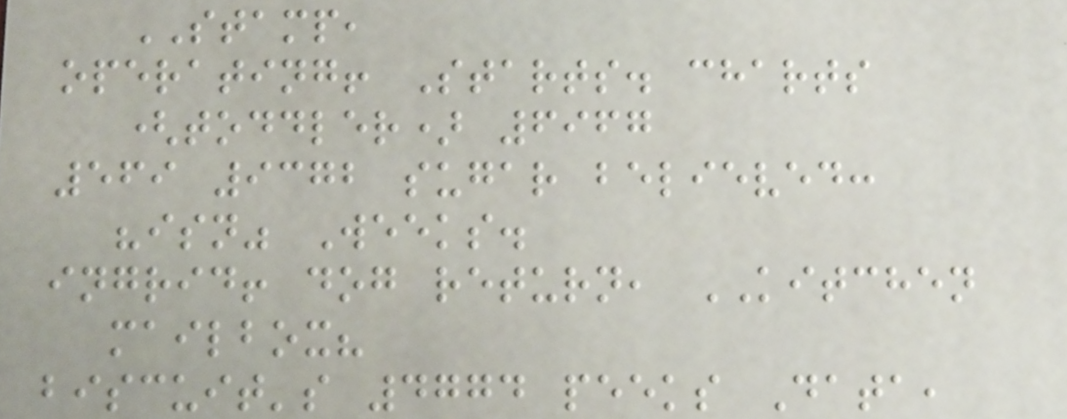STAMP,
operating! Starts. charts
(toddler) 6967
569 9372 sugar believed:
"isn" Weeks.
ingrid! dog return, KITCHEN
mailbox?
biscuit's 4774 peeks Data,
